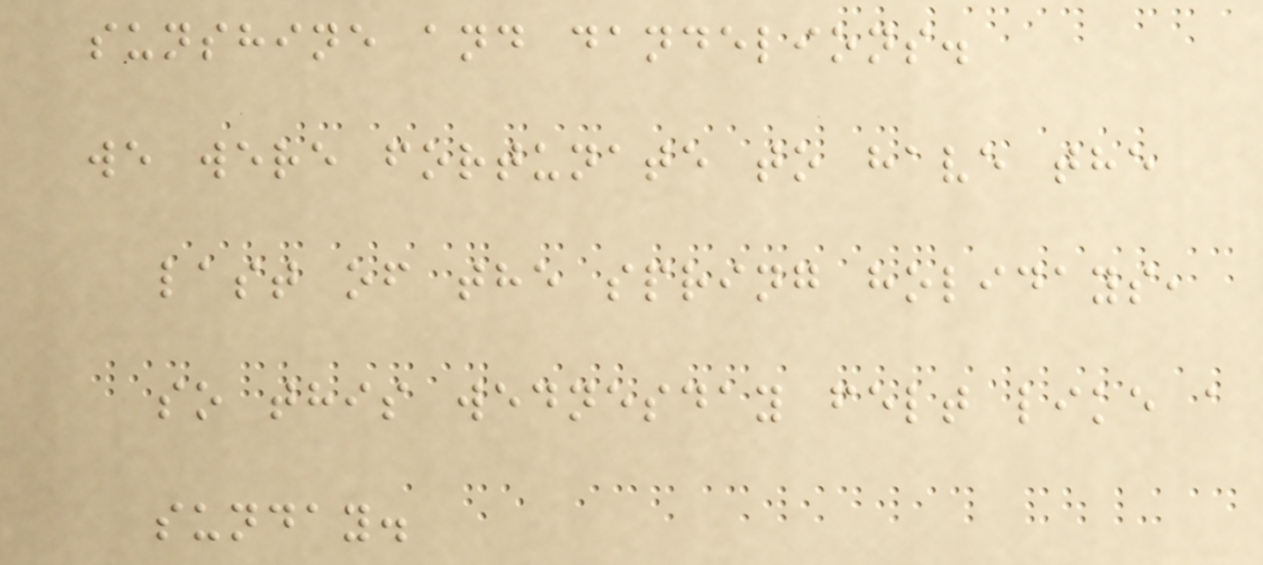sunshine and dandelions.
we were fortunate to have the
last of the spring holidays,
so this wednesday felt like a
sunday.
